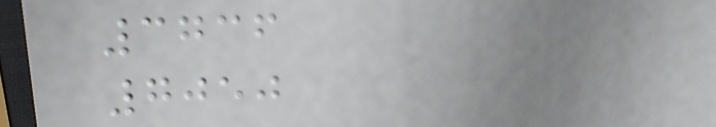3736
7050
